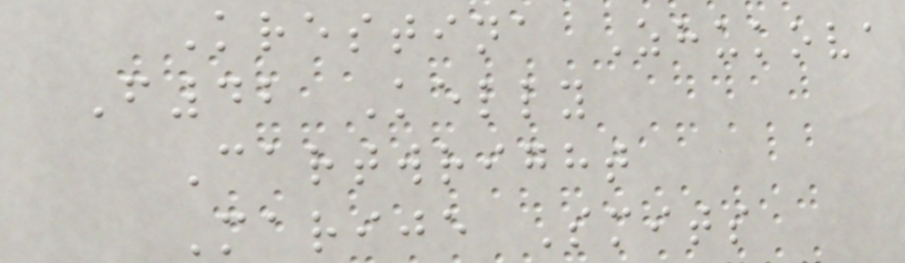Krestina Zhukova
F42 Kelly
Cartwright
Marije Smits
